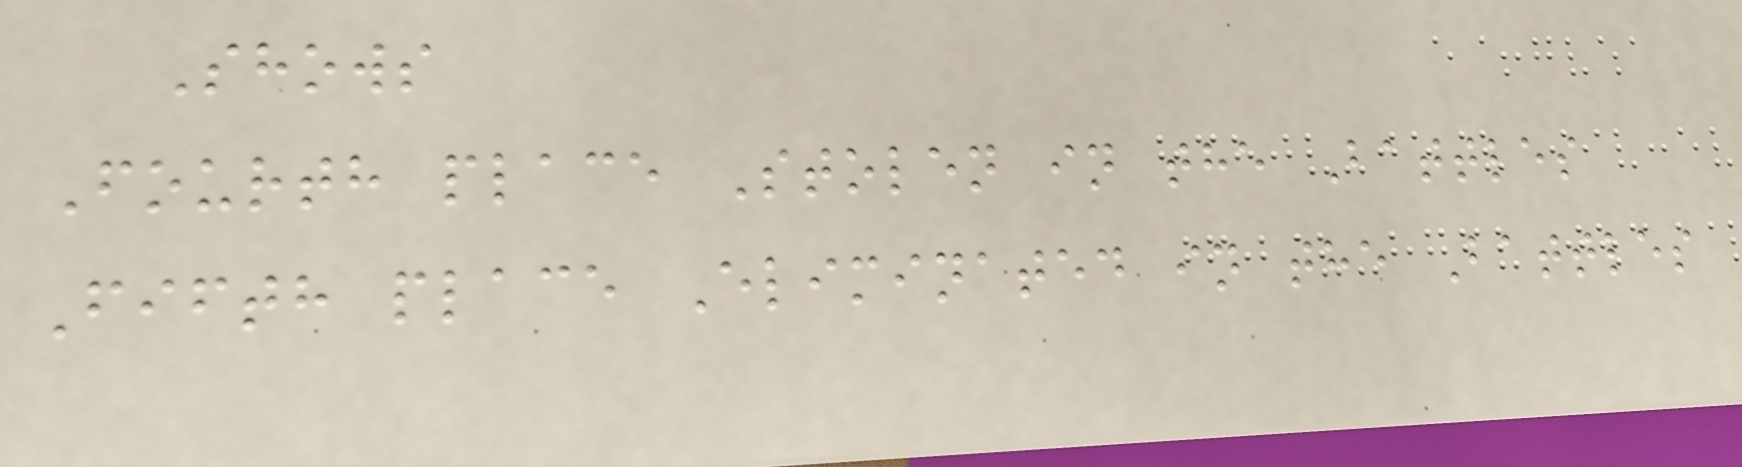Shows
Fourth place Stolen in the Battles
Fifth place Eliminated in the Battles
